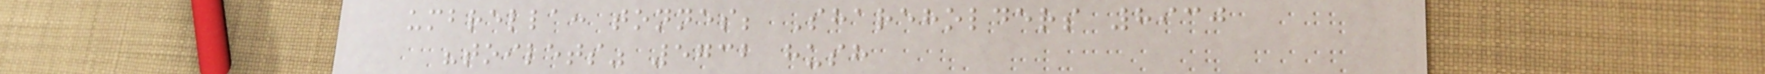umbrella: tonnes; Shareholders 8930
"toilets" 5732 hush
